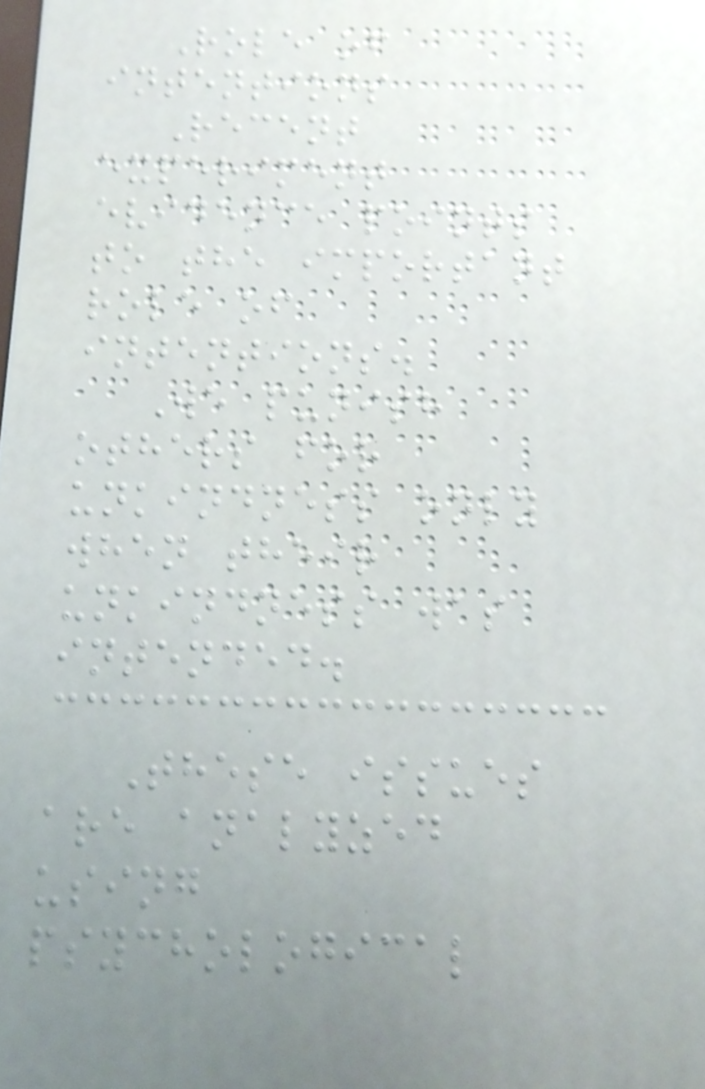Role of
intentions
Recent
experiment
evidence points
to the important
role of
intentions.
We punish
others for
unkindness only
when their
unkindness was
intended.
These issues
are analyzed
using
psychological
